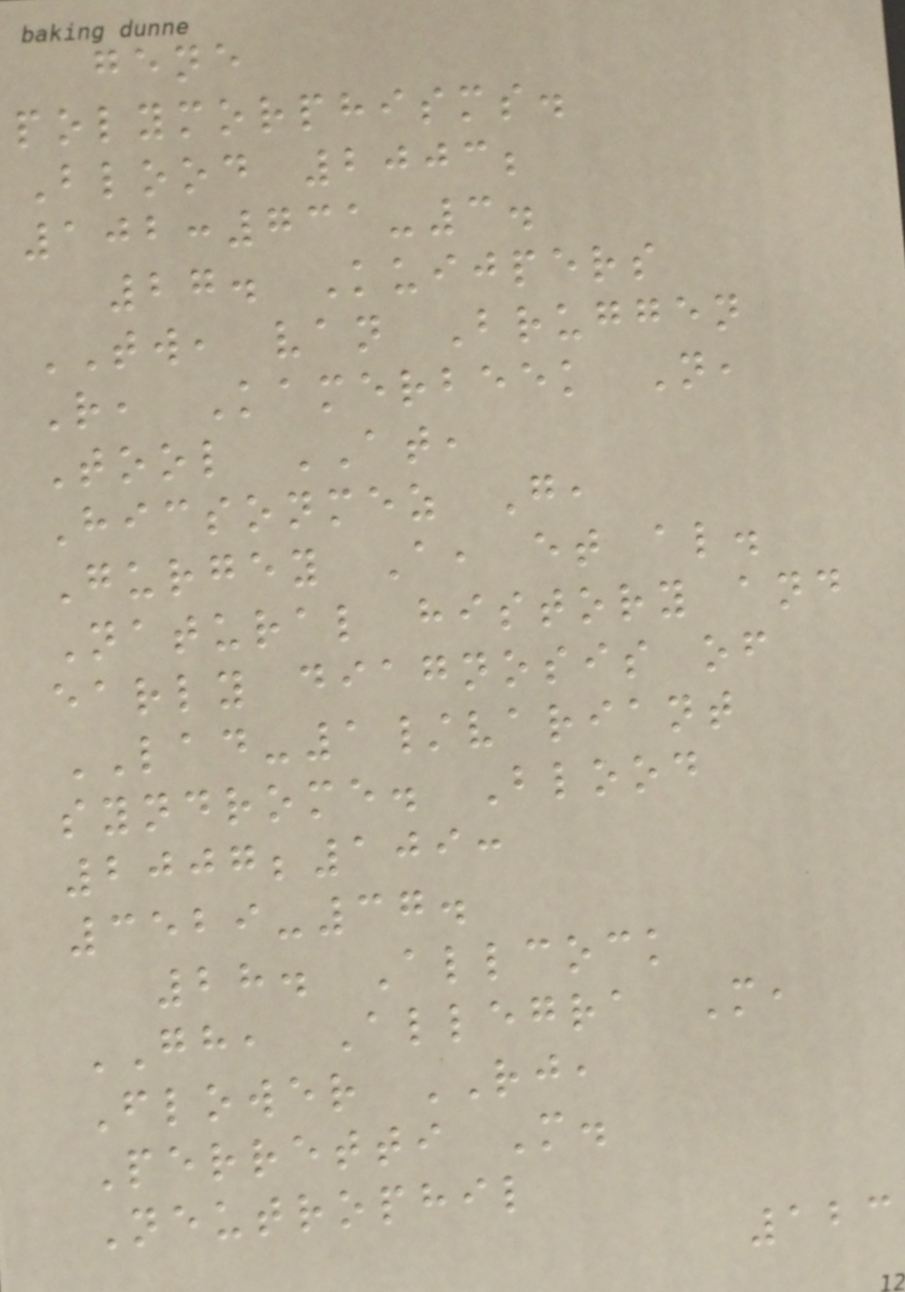gene
polymorphisms.
Blood 2003;
102:731-3.
27. Kuijpers
TW, van Bruggen
R, Kamerbeek N,
Tool AT,
Hicsonmez G,
Gurgey A, et al.
Natural history and
early diagnosis of
LAD-1/variant
syndrome. Blood
2007;109:
3529-37.
28. Allcock
GH, Allegra M,
Flower RJ,
Perretti M.
Neutrophil
123
